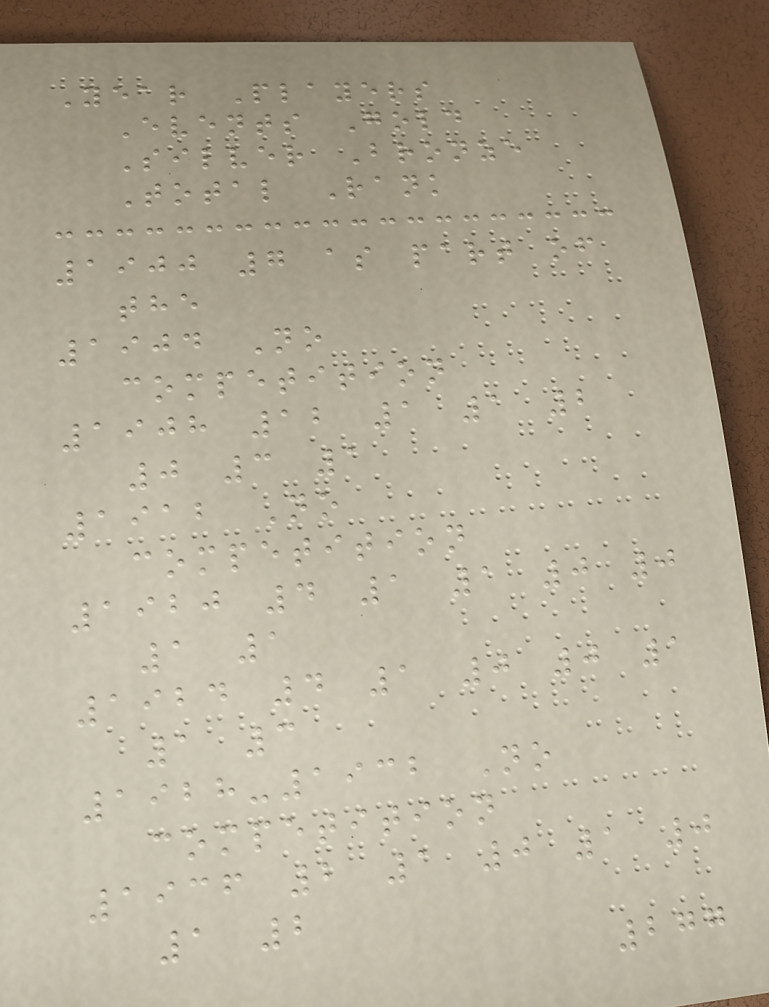Year Players
Events Gold
Silver Bronze
Total Rank
1900 7 as part of
the
1904 No
competition
1908 12 1 1 2
0 3 1
1912 No
competition
1920 4 1 1 0 0
1 1
1924 4 1 0 0 1
1 3
1928-1932 No
competition
1936 2 1 0 1 0
1 2
277
